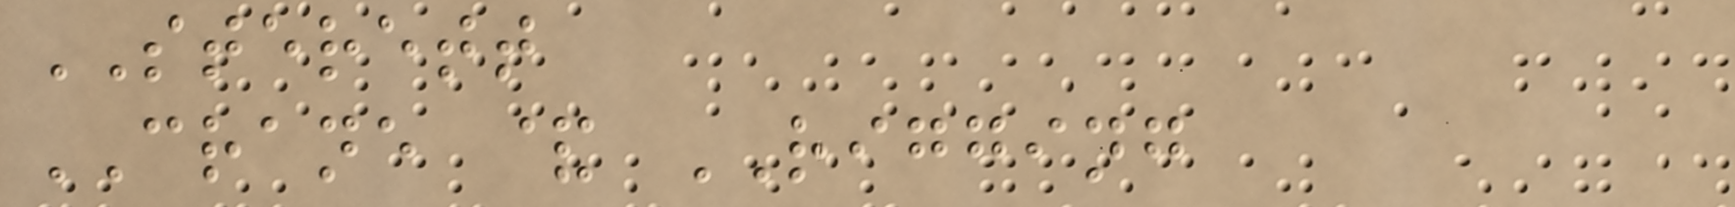STERETT
CRANE & RIGGING
